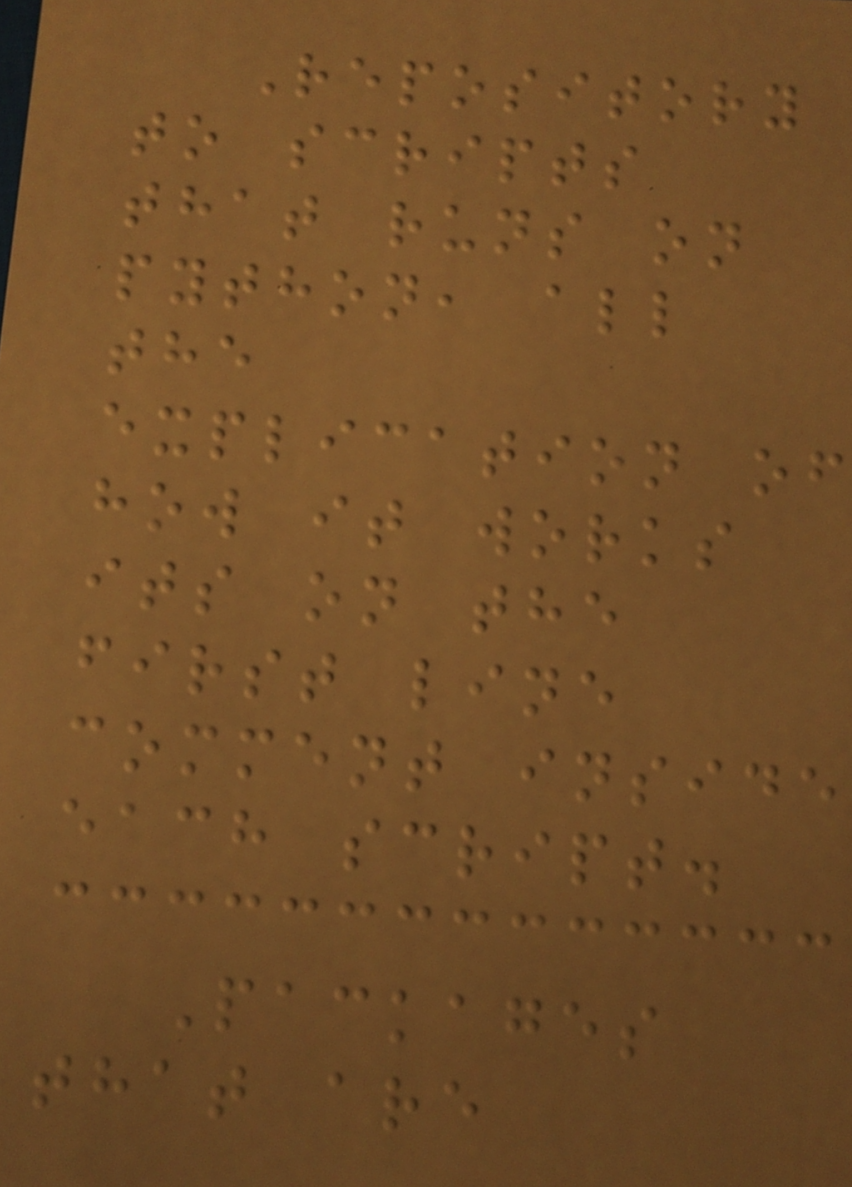Repository
to scripts
that runs on
python, all
the
explication of
how it works
its on the
first line
comment inside
each script.
Packages
that are
